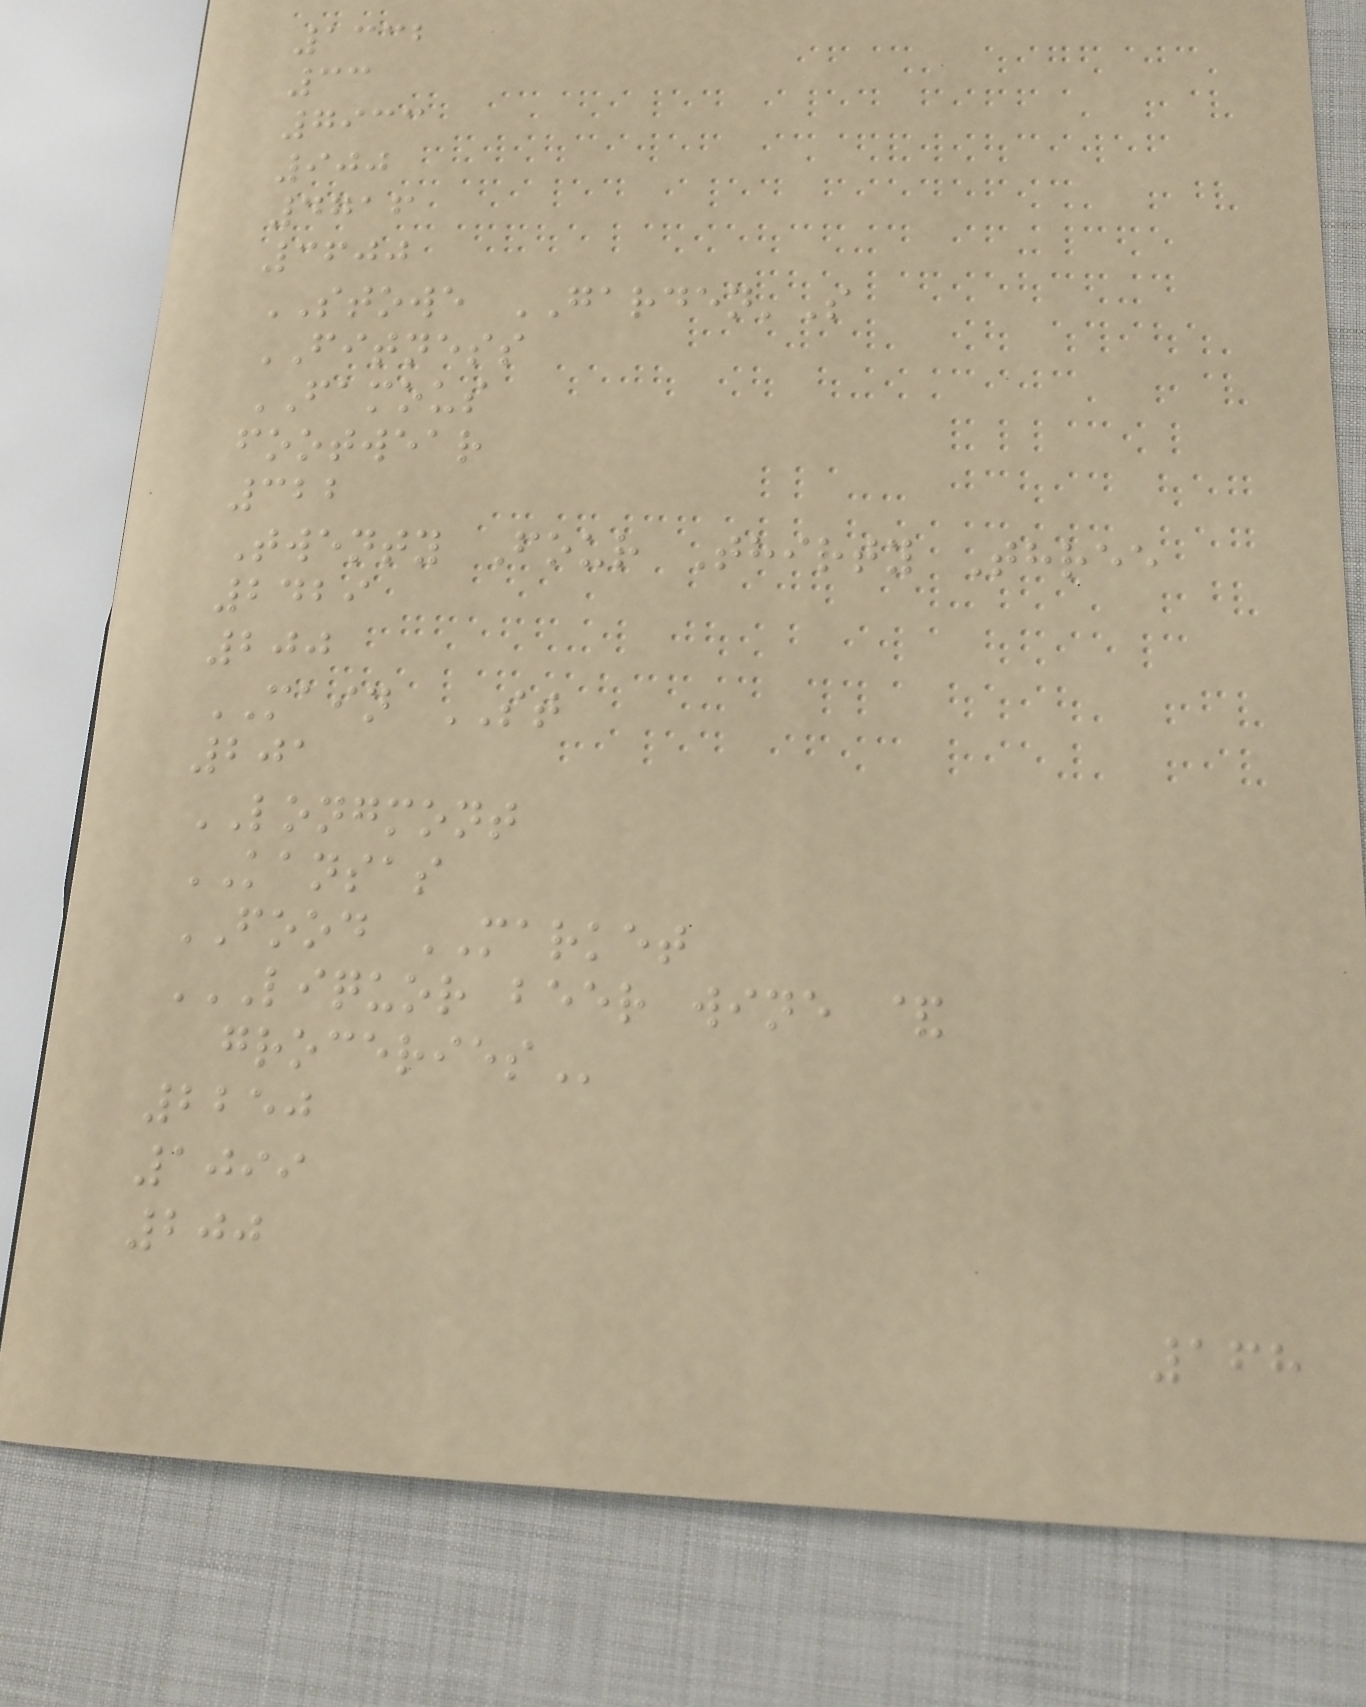1332
33
7933
900
4716
3600
STOWE GARDEN'S
FITNESS
FAMOUS
footwear
322
Twenty Four Thirty Three
2429
200
MAIN ST
201
LONGMONT
KANSAS
FOOD MARKET
LIQUOR BEER WINE &
GROCERIES
2250
1099
200
168
